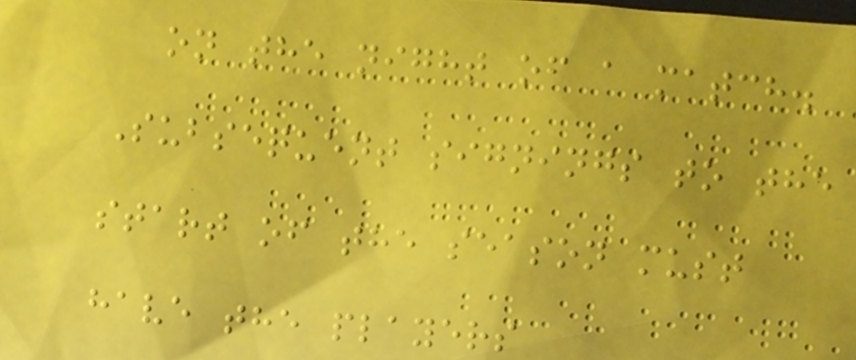on the night of a match.
Subsequent signings to the
start of the season must
have the players
